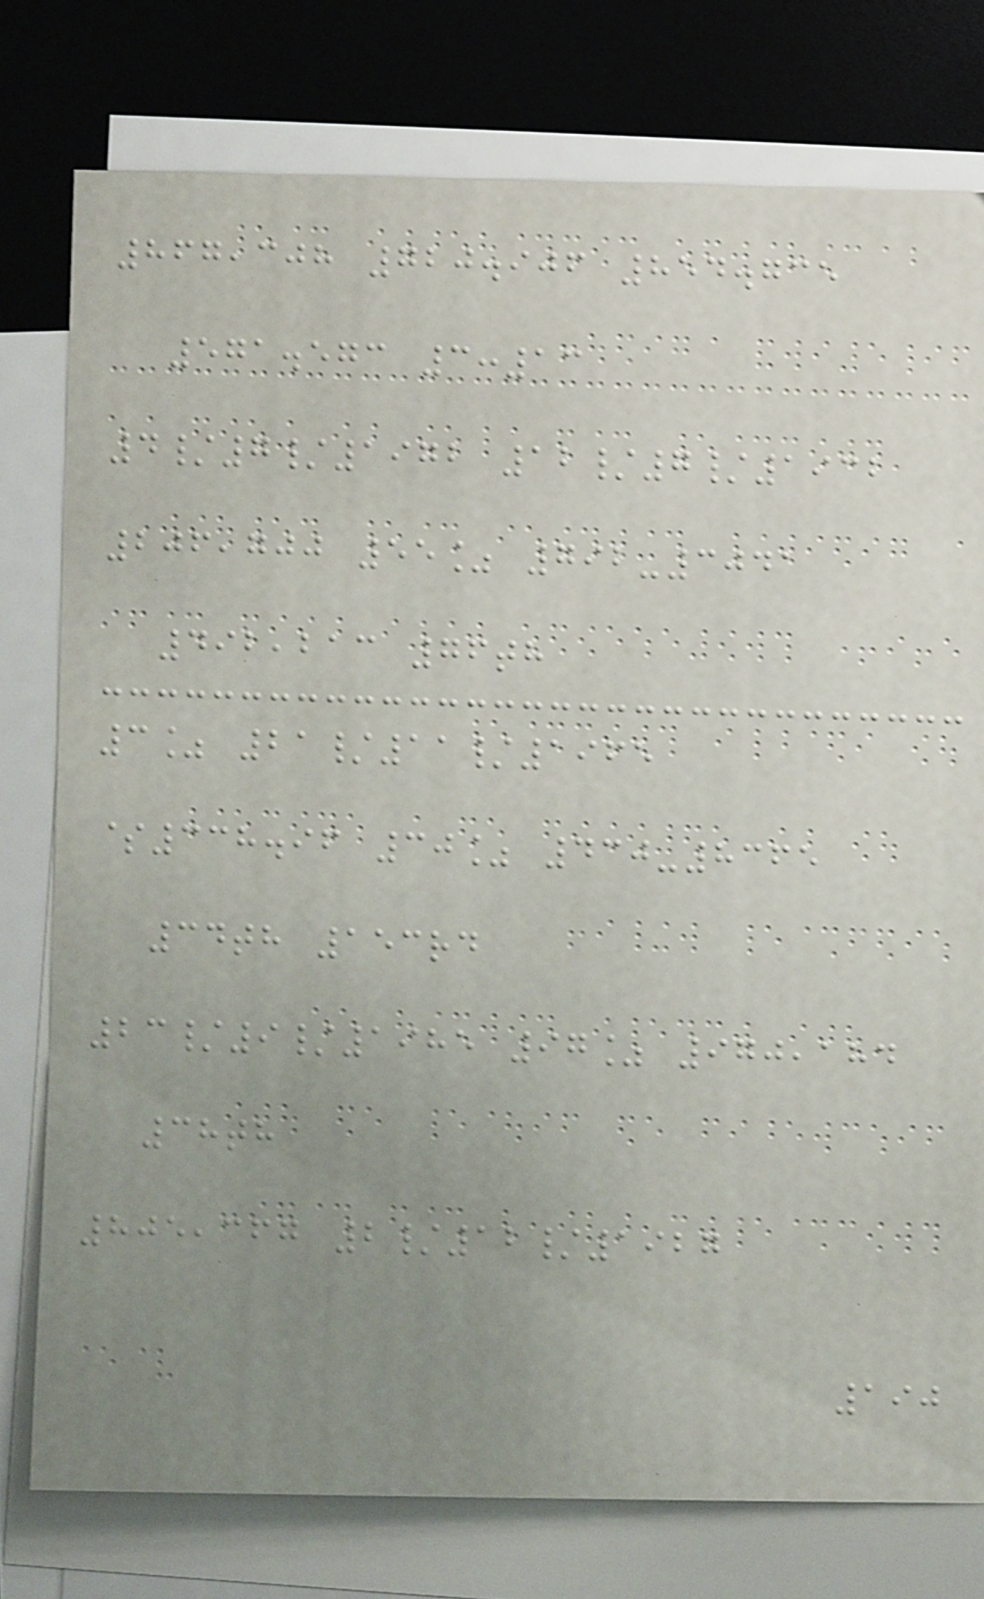867,308 720.906 854.735
571.573 3:13
4/7/1972 12/7/1932
206,700 55% 792-3041
492,213 76th
3% 21/11/1965
$338.96 30% 430-8365
34th 153rd
23/9/1985 97% 970,184
38th
805,367 2/12/1927
190
